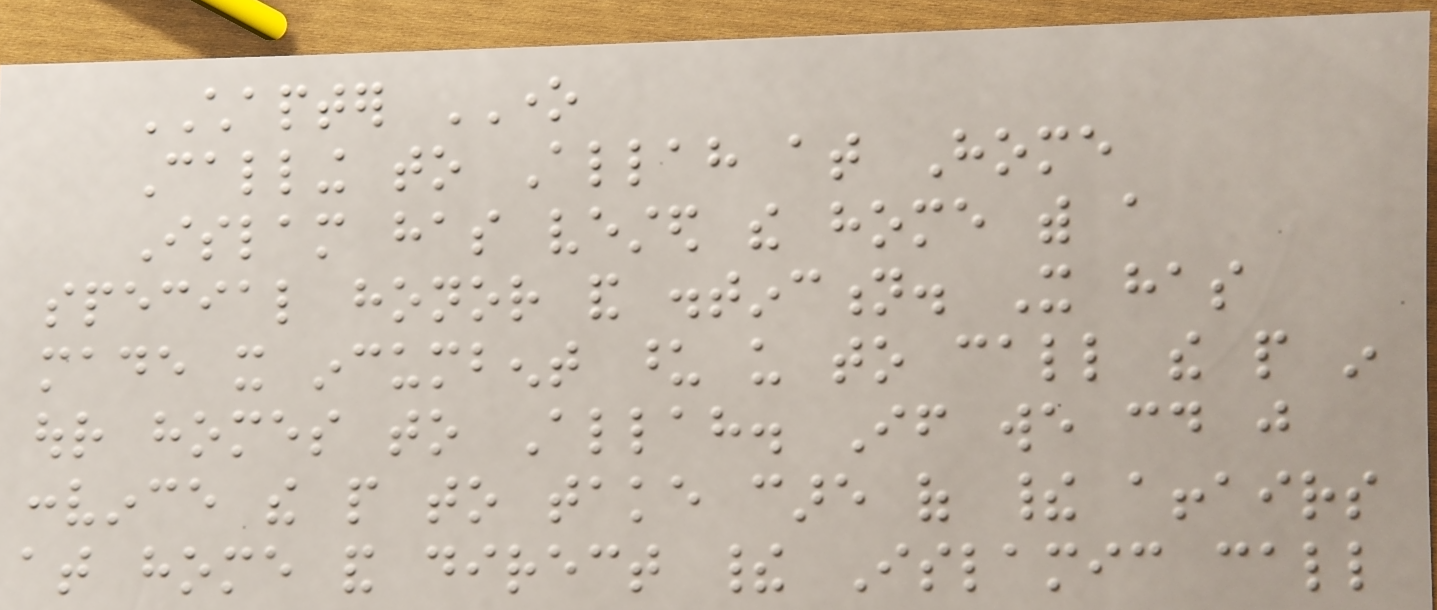CHAPTER ONE
Calling to Allah at Home
Islam has vested the home with a
special honor and distinction. It has
made it incumbent upon us to call the people in
our homes to Allah. If we could just
convince the people to take care of their affairs
at home and direct their Islamic call
